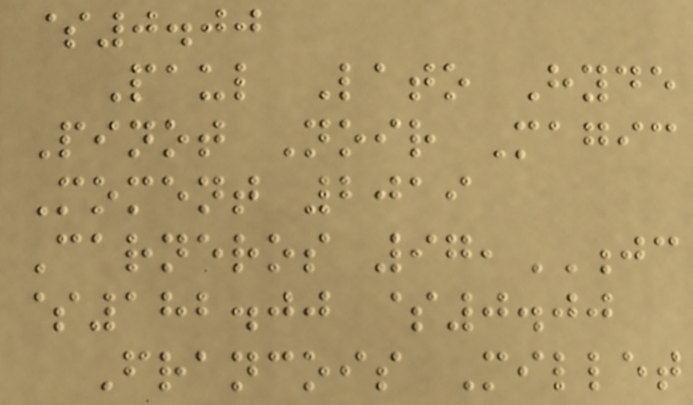$0.00
Paul Lato Hyde
Pinot Noir Magic
Moment 2019
Carneros 97,JC
$182.00 $0.00
Francois Millet
